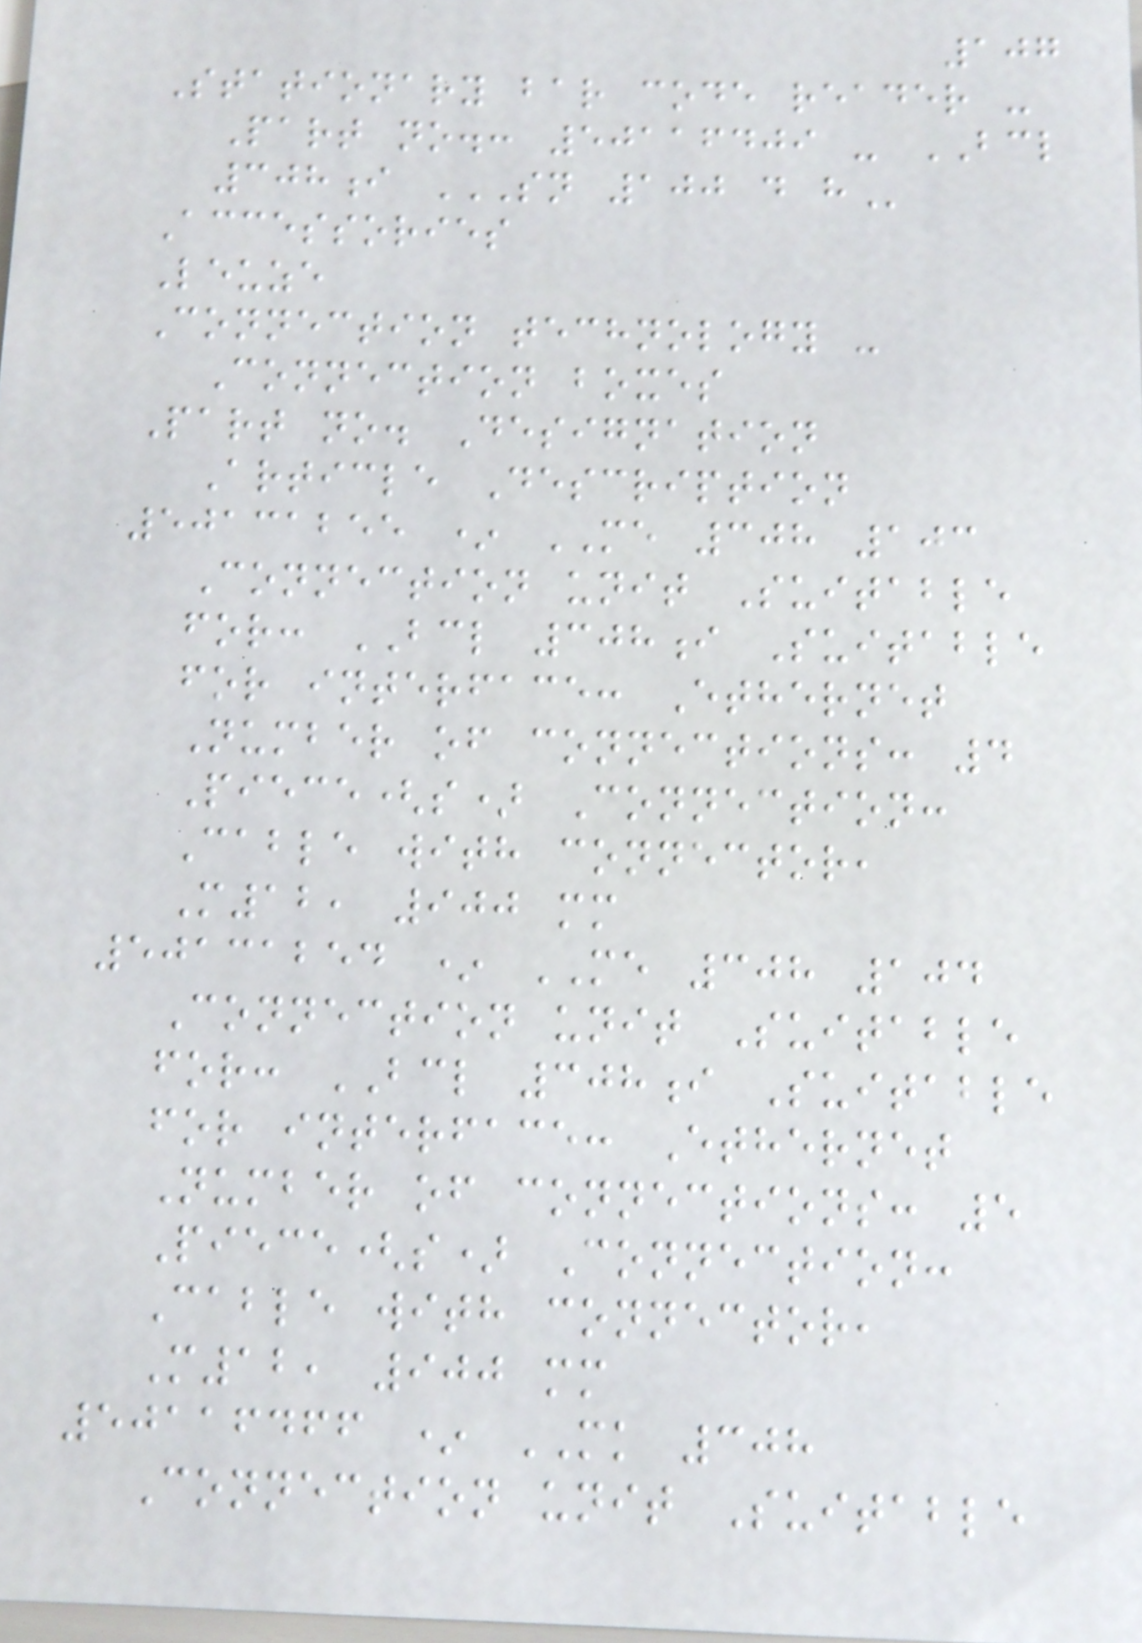107
Stationary bar code reader -
Part no.: 50116409 - BCL
308i SN 100 D H
Accessories
Leuze
Connection technology -
Connection boxes
Part no. Designation
Article Description
50131255 * ME 308 103
Connection unit Suitable
for: BCL 308i Suitable
for interface: Ethernet
Number of connections: 4
Piece(s) Connection:
Cable with connector,
M12, 900 mm
50131254 * ME 308 104
Connection unit Suitable
for: BCL 308i Suitable
for interface: Ethernet
Number of connections: 5
Piece(s) Connection:
Cable with connector,
M12, 900 mm
50116466 * MK 308
Connection unit Suitable
